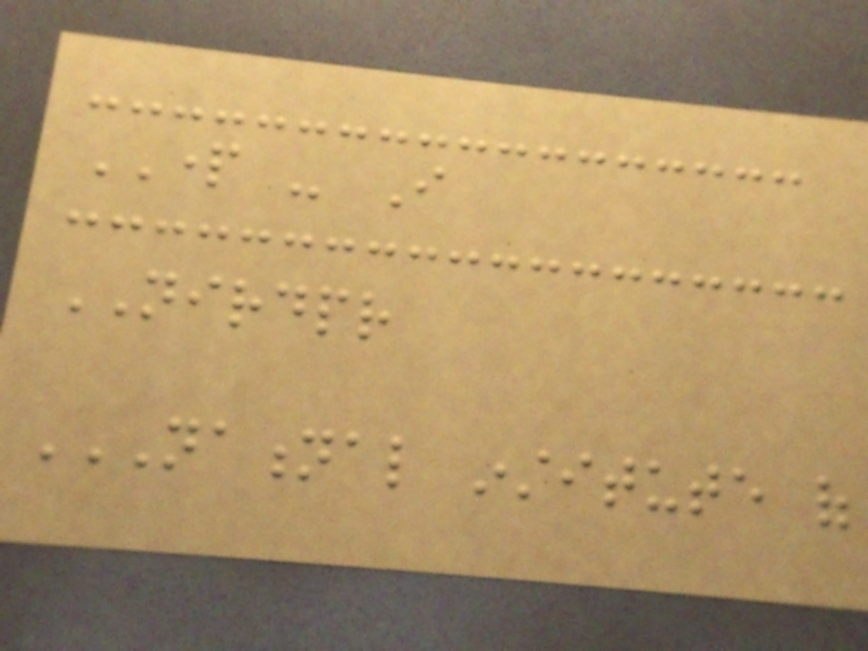PART - I
NIRDPR
NATIONAL INSTITUTE OF
